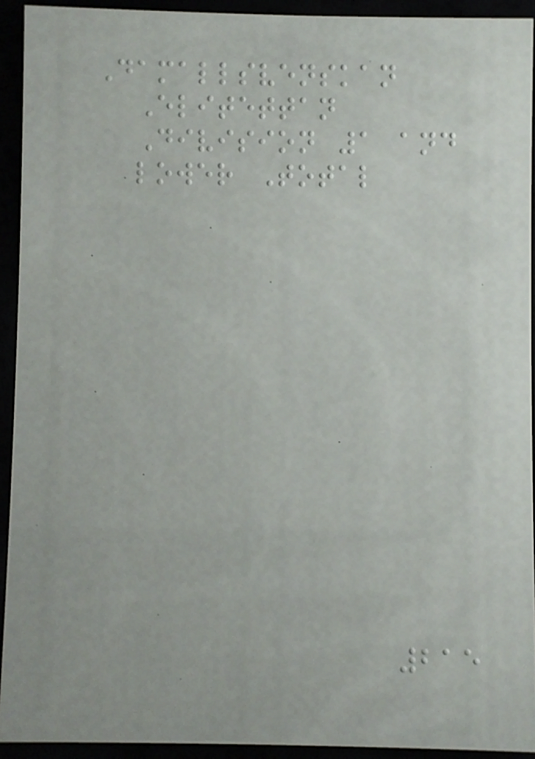Damallsvenskan
Elitettan
Division 1 and
lower Total
215
